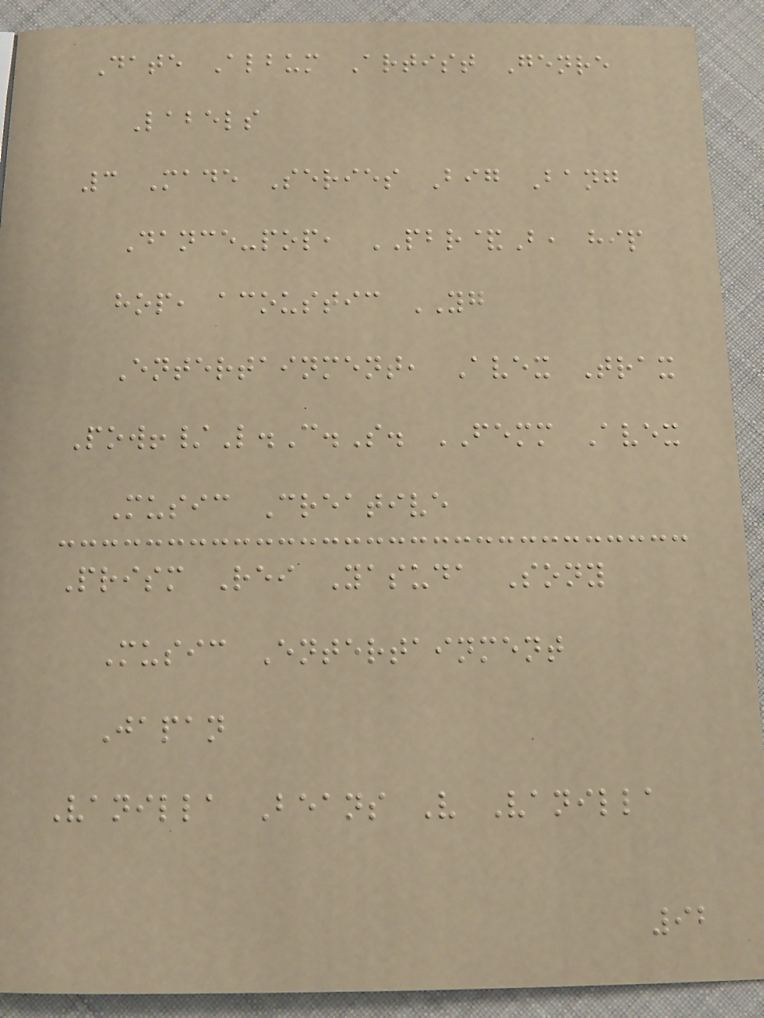Date Album Artist Genre
Labels
3 Made Series Big Bang
Dance-pop, PBR&B, hip
hop, acoustic YG
Entertainment, Avex Trax
Pow!/L.C.S. FEMM Avex
Music Creative
Prism Rei Yasuda Sony
Music Entertainment
Japan
Vanilla Beans V Vanilla
92
